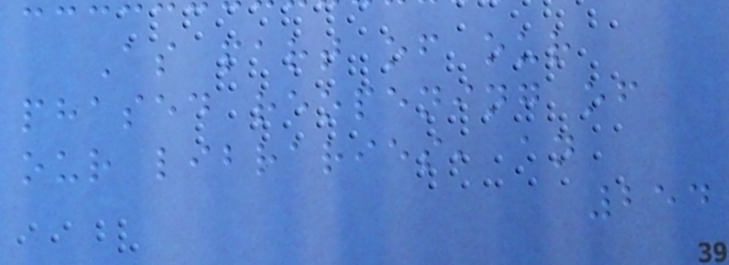As part of our
phased reopening of
our libraries, an
254
